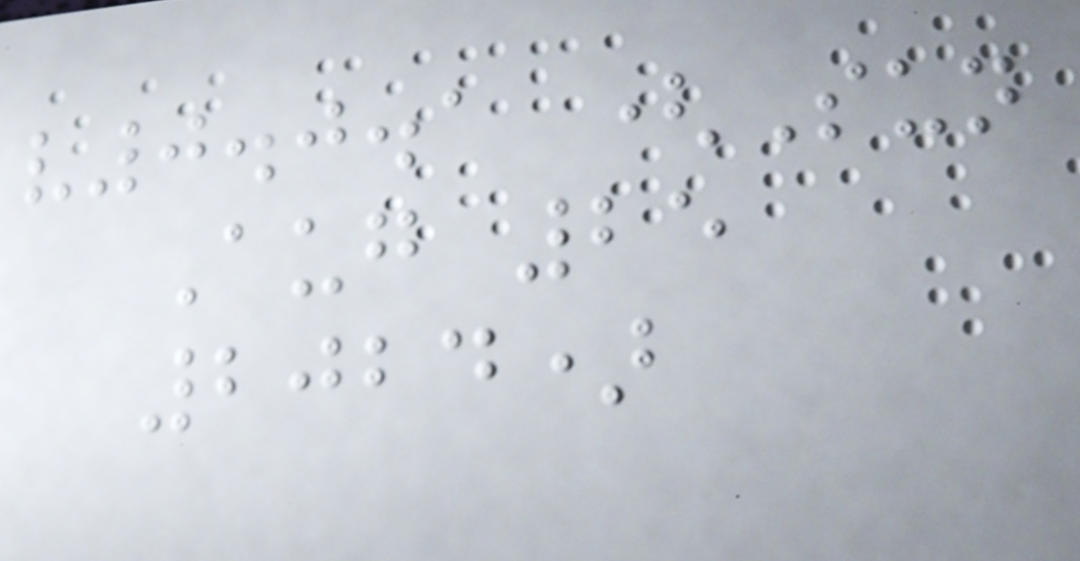v0.0.1 (Sun
Aug 25
2024)
